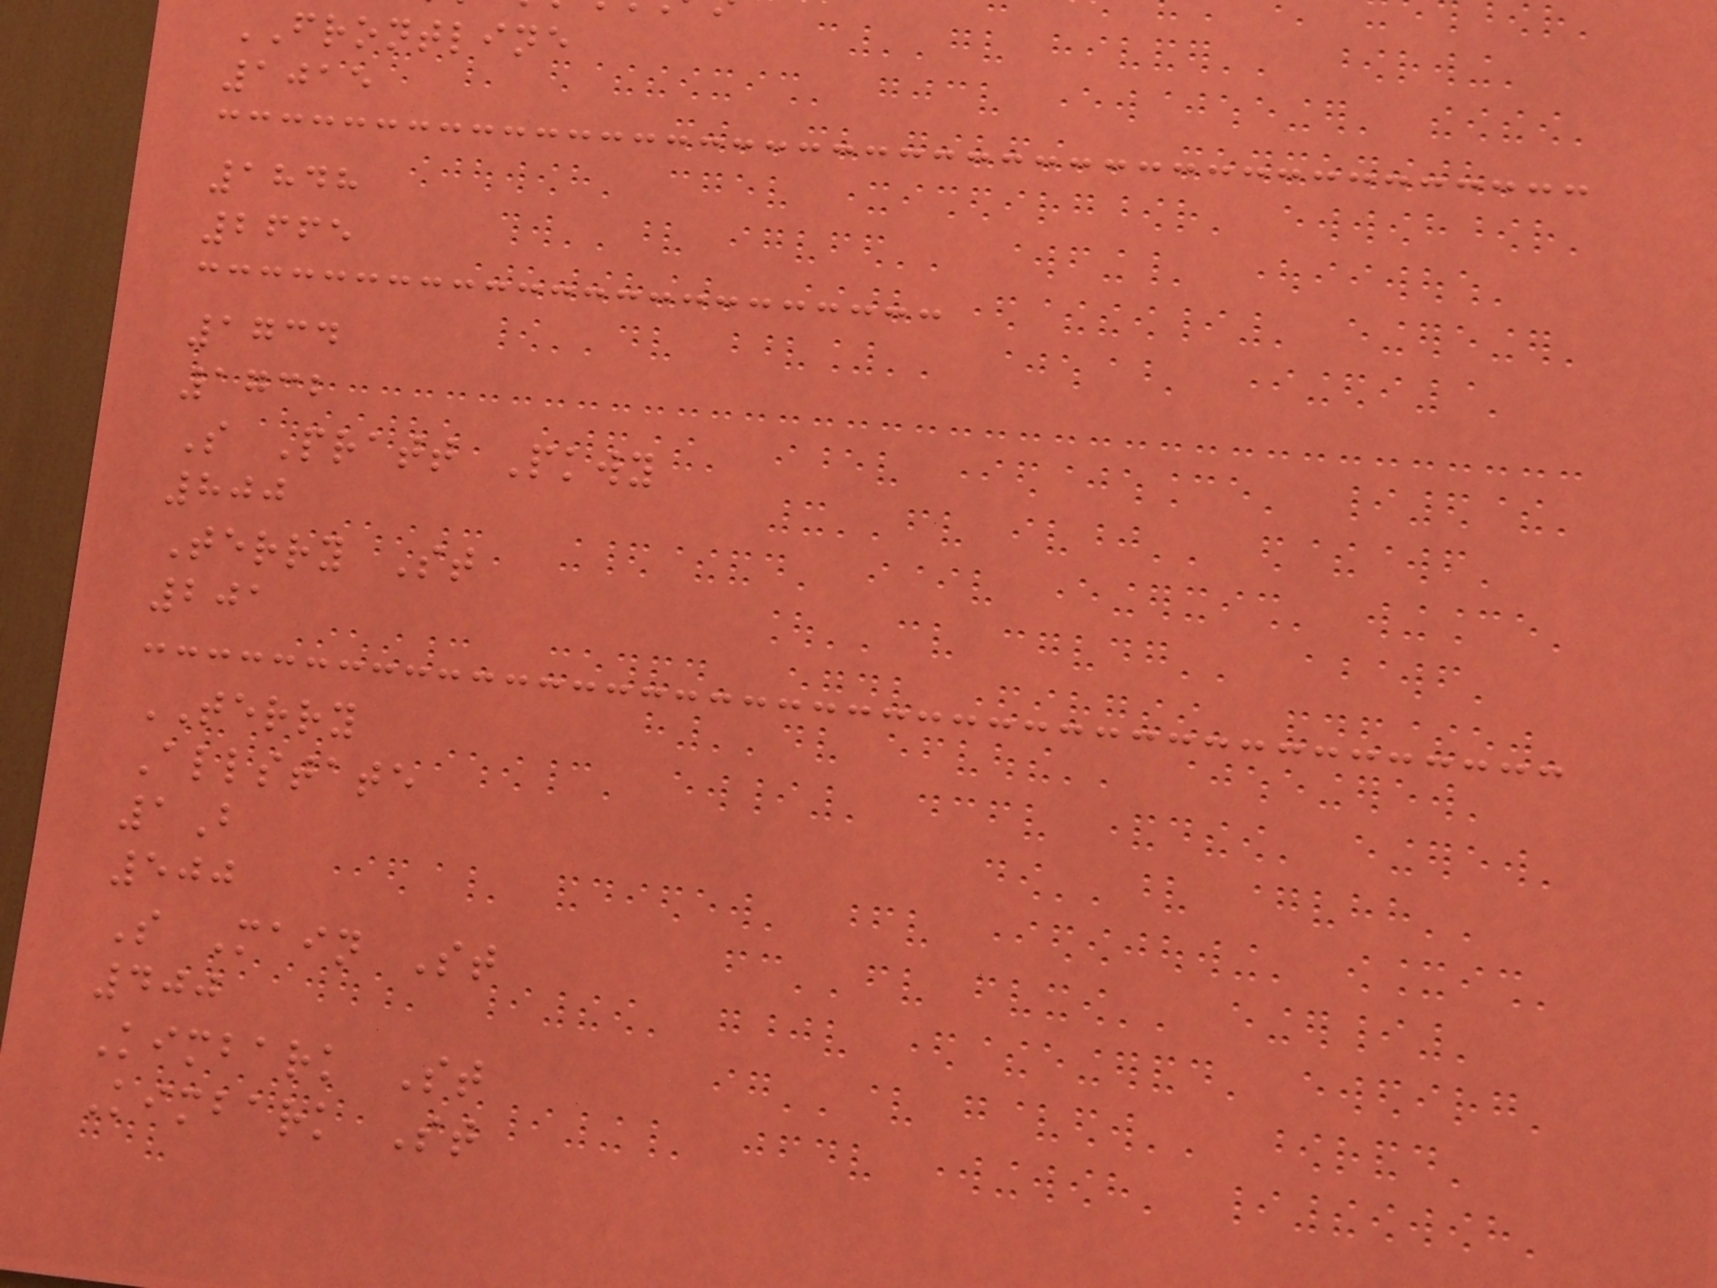FRONTLINE
1015
1848
2665
1734
1732
S Pratt Pkwy
800
Terry St
201
TERRY
Allstate
1B
500
S Main St
400
Kimbark St
Kimbark St
